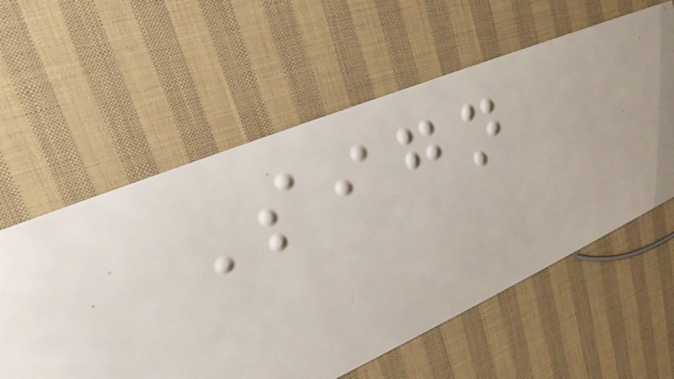Sign
